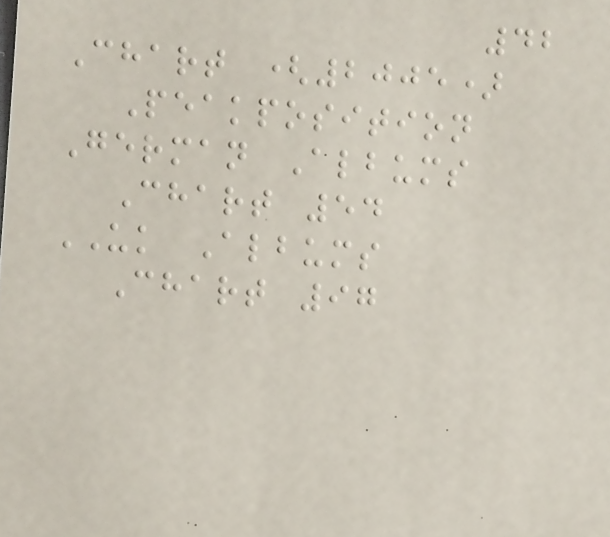42
Chart (2005)
Peakposition
German Albums
Chart 54
UK Albums
Chart 97
